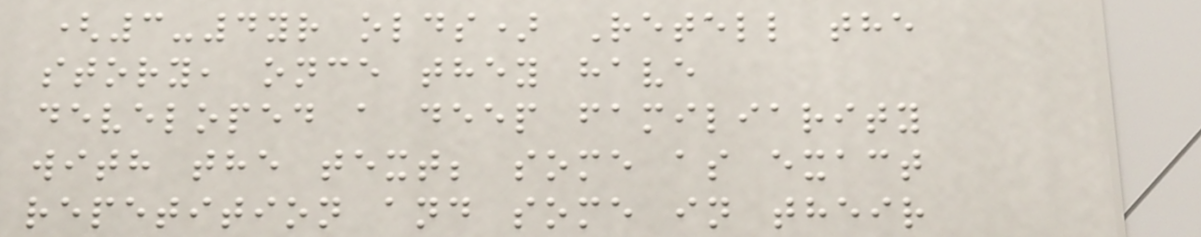(3-4yr olds) Retell the
story, once they have
developed a deep familiarity
with the text; some as exact
repetition and some in their
